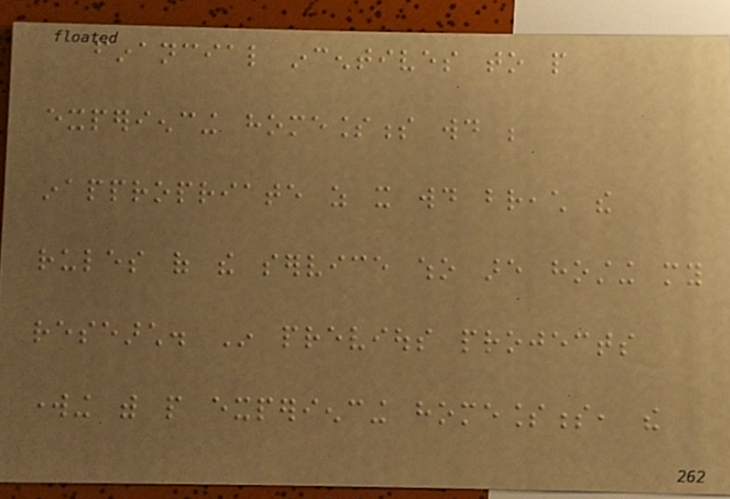financial incentives to people
experiencing homelessness would be
inappropriate as it would breach the
rules of the service who are hosting my
research. In previous projects
working with people experiencing homelessness, the
